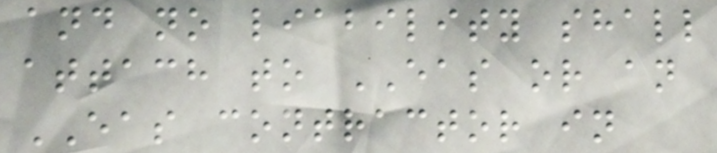and no liability shall
attach to EAS or an
EAS contractor in
